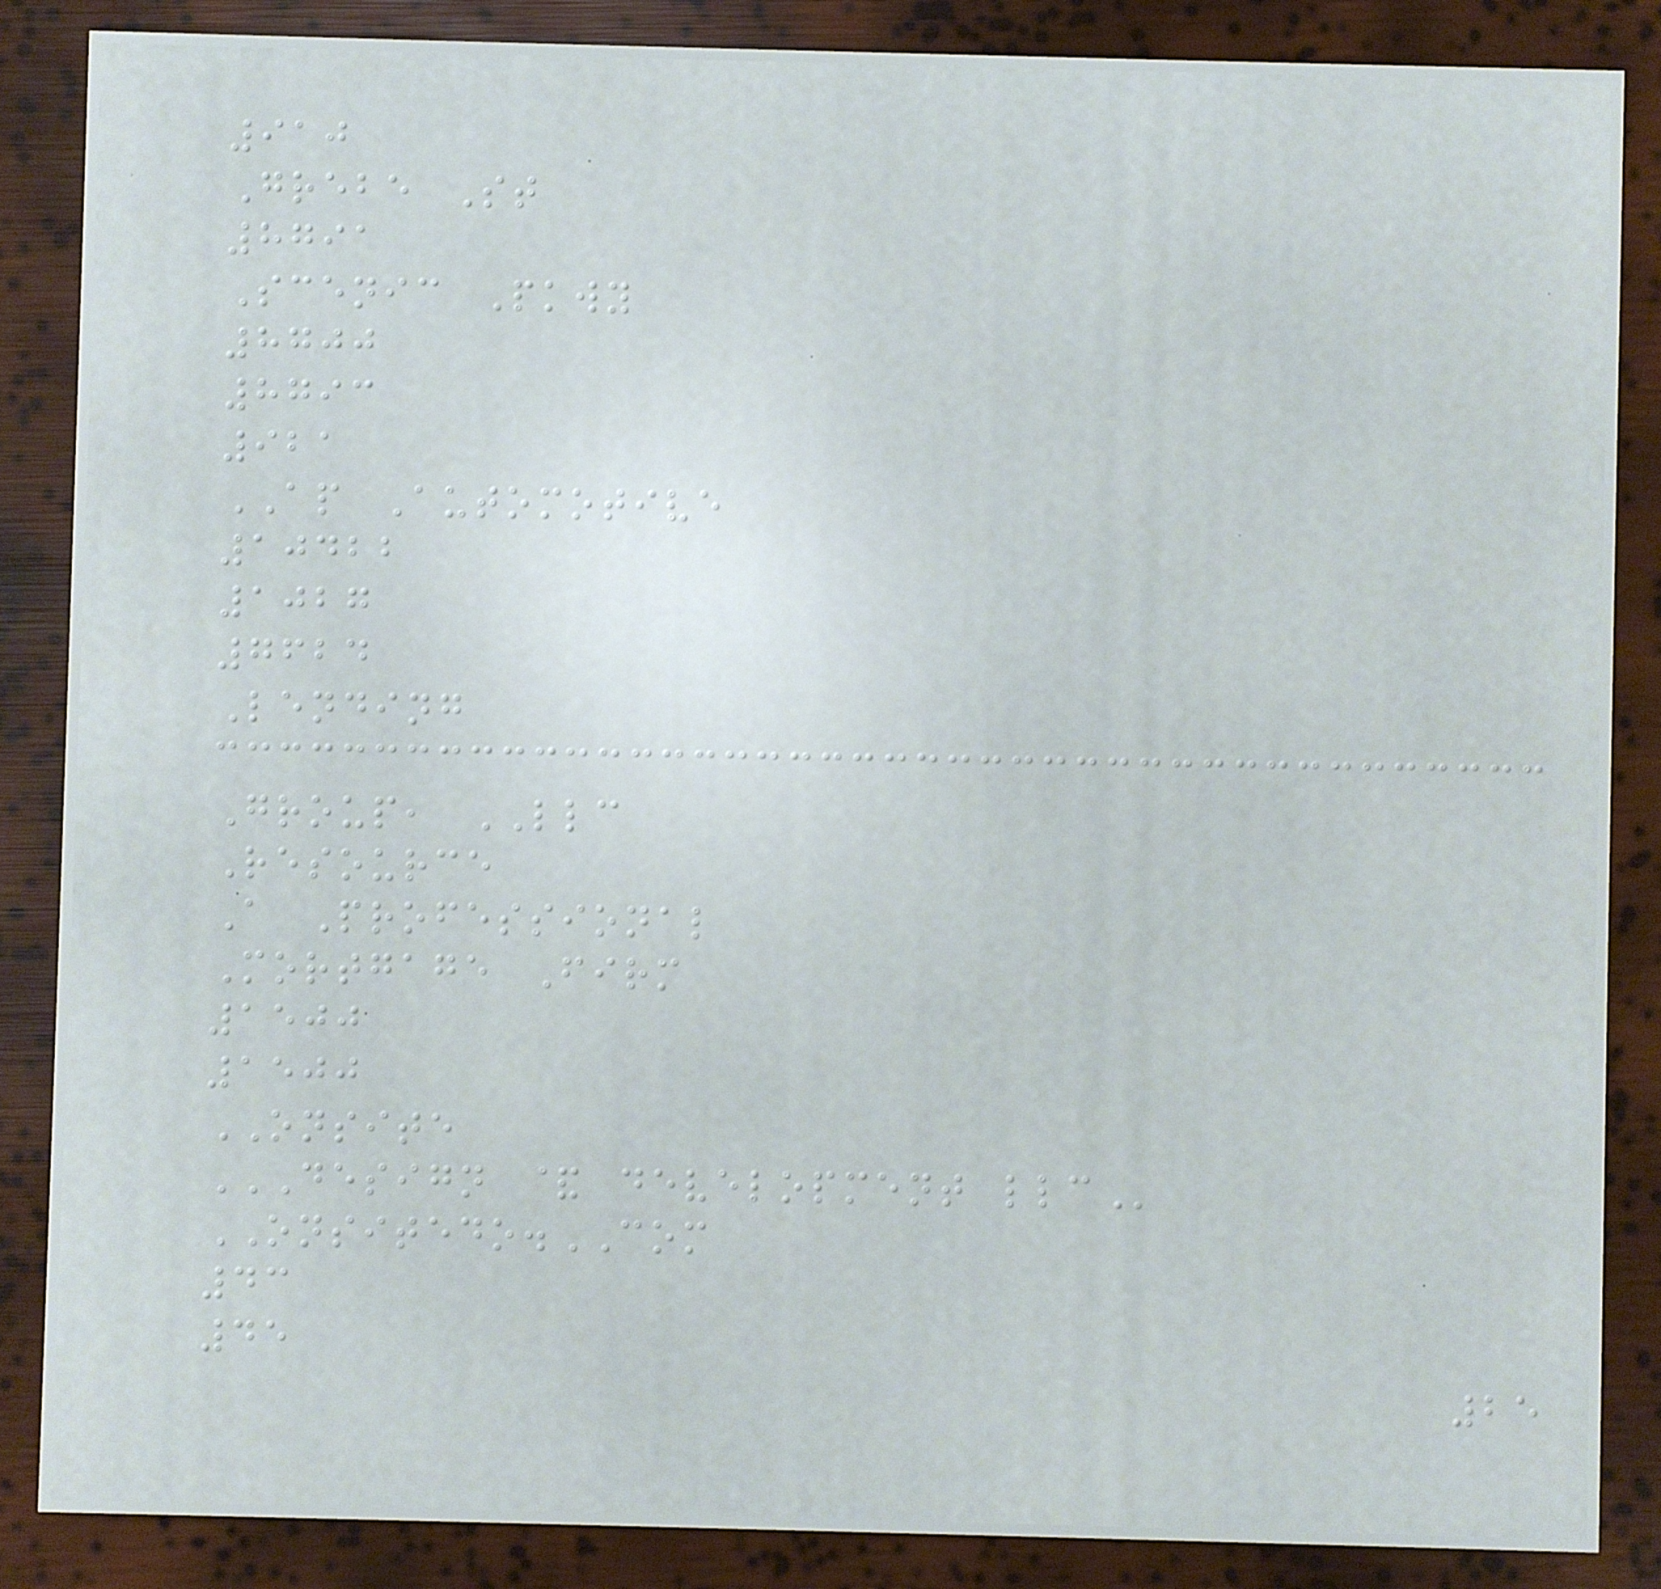910
Grebe St
8791
Scenic Pkwy
8700
8793
921
AP Automotive
10422
1027
7624
Lending
Group, LLC
Resource
A Professional
Mortgage Firm
1500
1500
ONSITE
DESIGN & DEVELOPMENT LLC
ONSITEDO.COM
43
45
25
